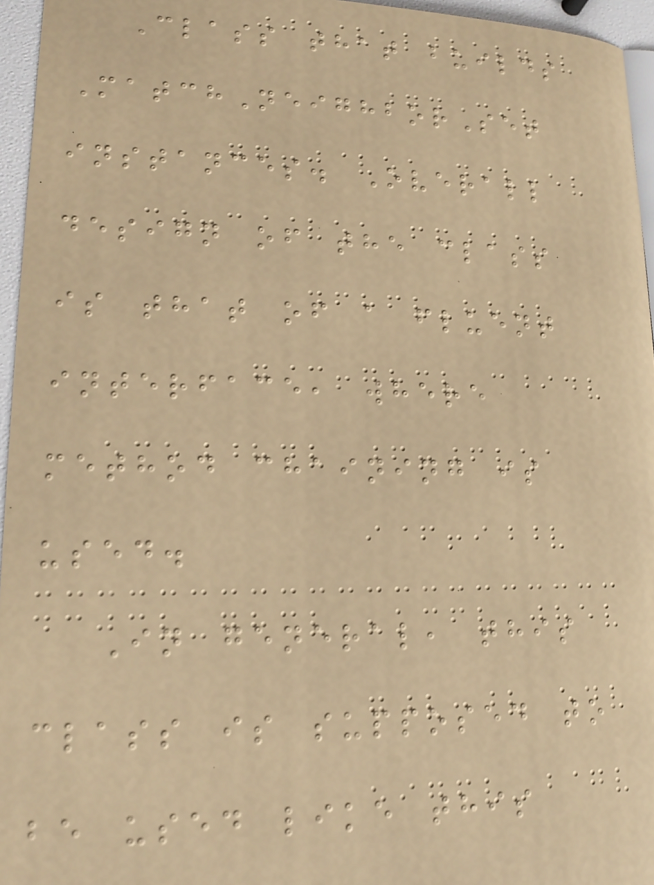Class that builds
MatchNeighborSet
instances. Overall
design of the class
is that of a fluent
interface, where
method chaining is
used.
In general, this
class is supposed to
be used like this
